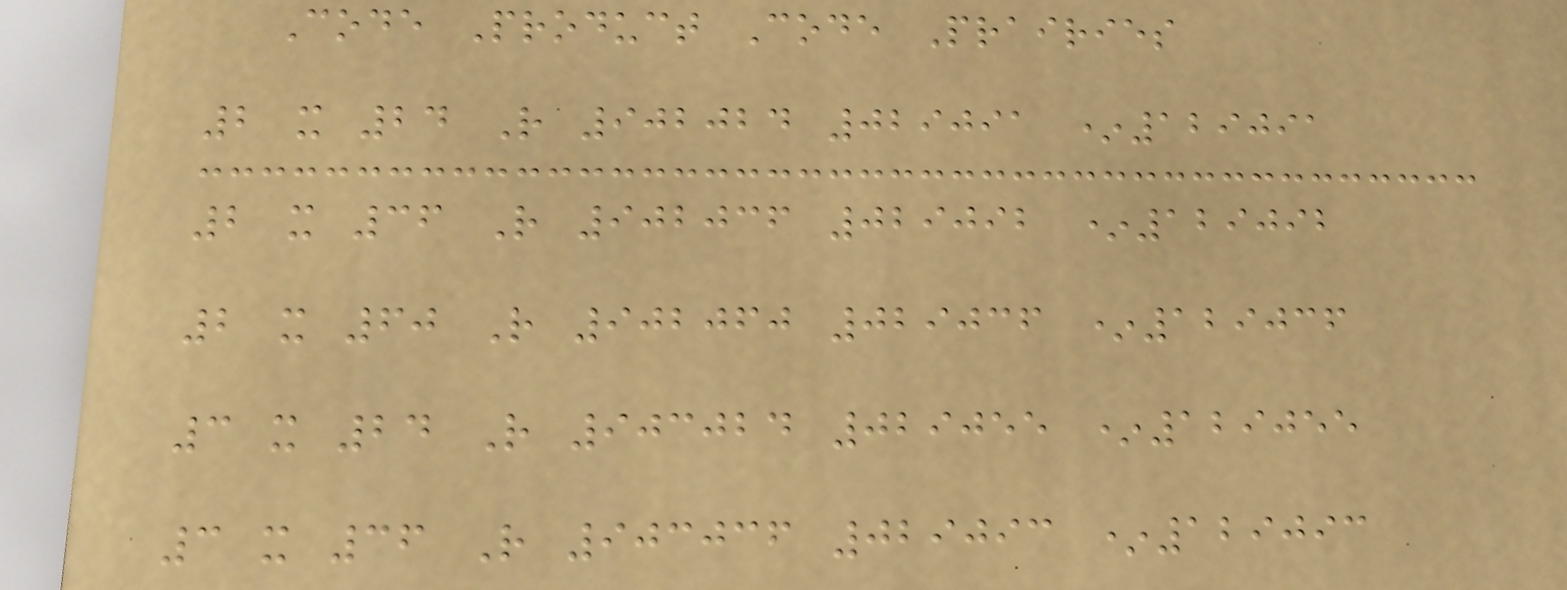Code Product Code Prairies
2 x 24 R 902024 029091 *129091
2 x 36 R 902036 029092 *129092
2 x 60 R 902060 029036 *129036
3 x 24 R 903024 029055 *129055
3 x 36 R 903036 029093 *129093
